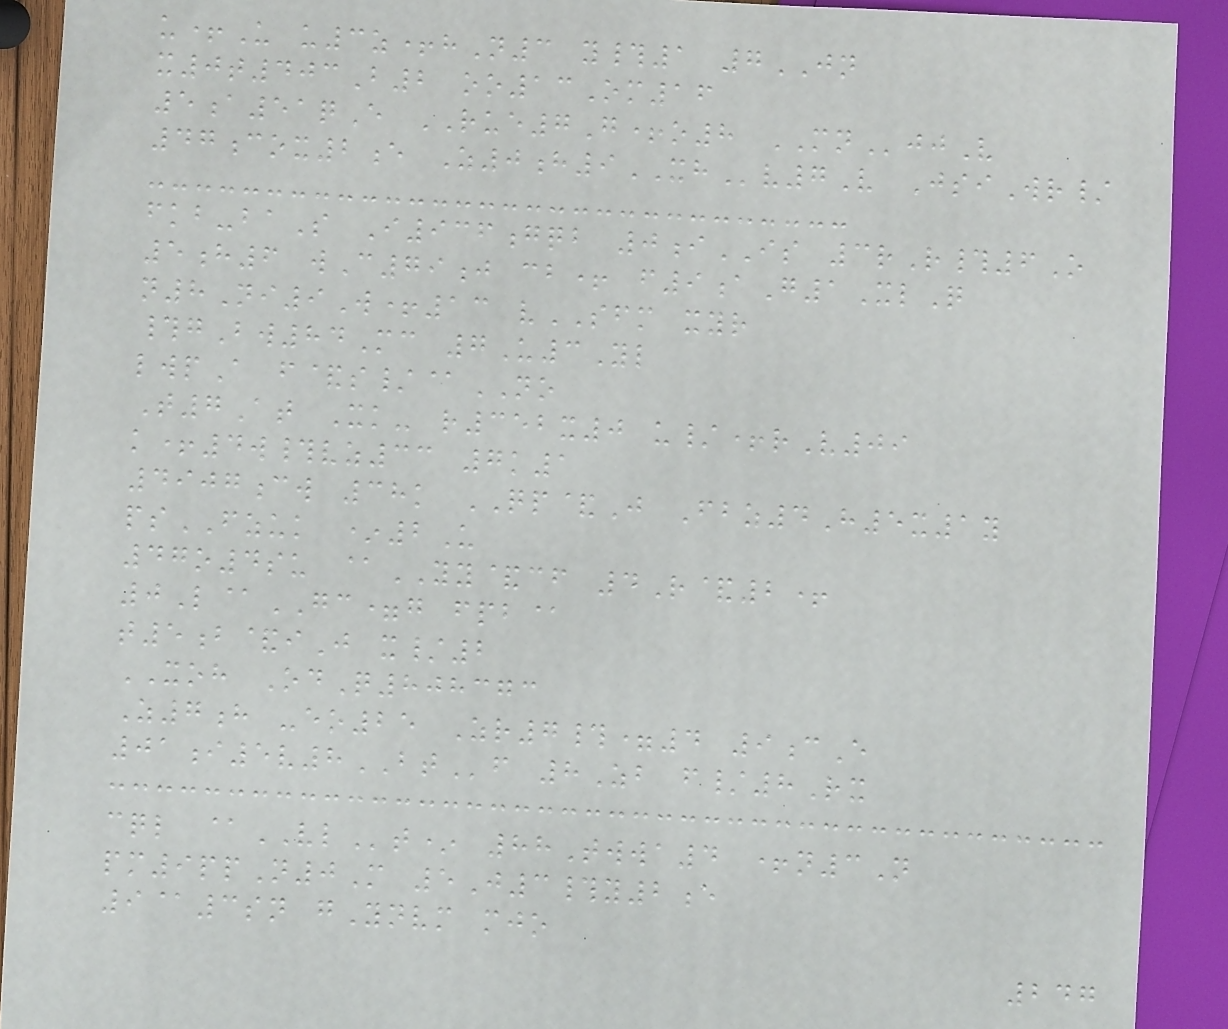u+U u3z+hN3 y#1 7JN
x0t403B2 oo13Om16
5a51qE RUE7G+o8 MNjjV
47cox2e Z0h9XHv7V JsiWr/
fkb-baS I936gqb 0iIS 3rR#6O
5h6 wC79j cb+ f9aG1XlQ
n8Ni9W+13 vSFM xyr
#gBw84Mc 7U3Yl
lwpA f&s/@NO
T7At Xk- r352x0 u/+rV09
k+4w#vz33 7k1
4907cw 38k QP&J Fbz4H5x1y
psFZUK *2U
47o4su @YY&cf 4R&2+
0L@GC=g fpb@
t5b&iJ x/2
XOH OdQ808373
Z7h -eo25 Zr7#=4 9cE
01i5v8BTf 8Zb f/8Rx
cql @VLt* 88Twwa4 +n3N
pm9ppN0M 5J3#y2e
9@3sn gYnvm mjo
247
